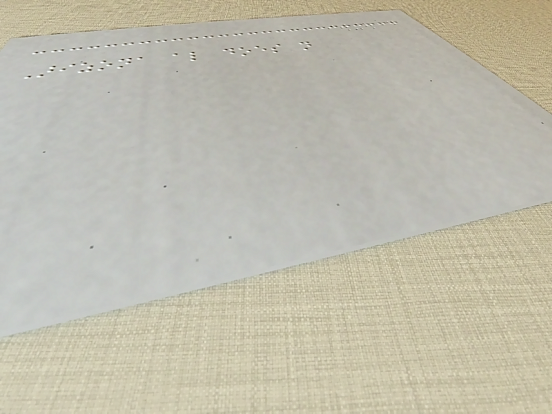Arizona also does not
